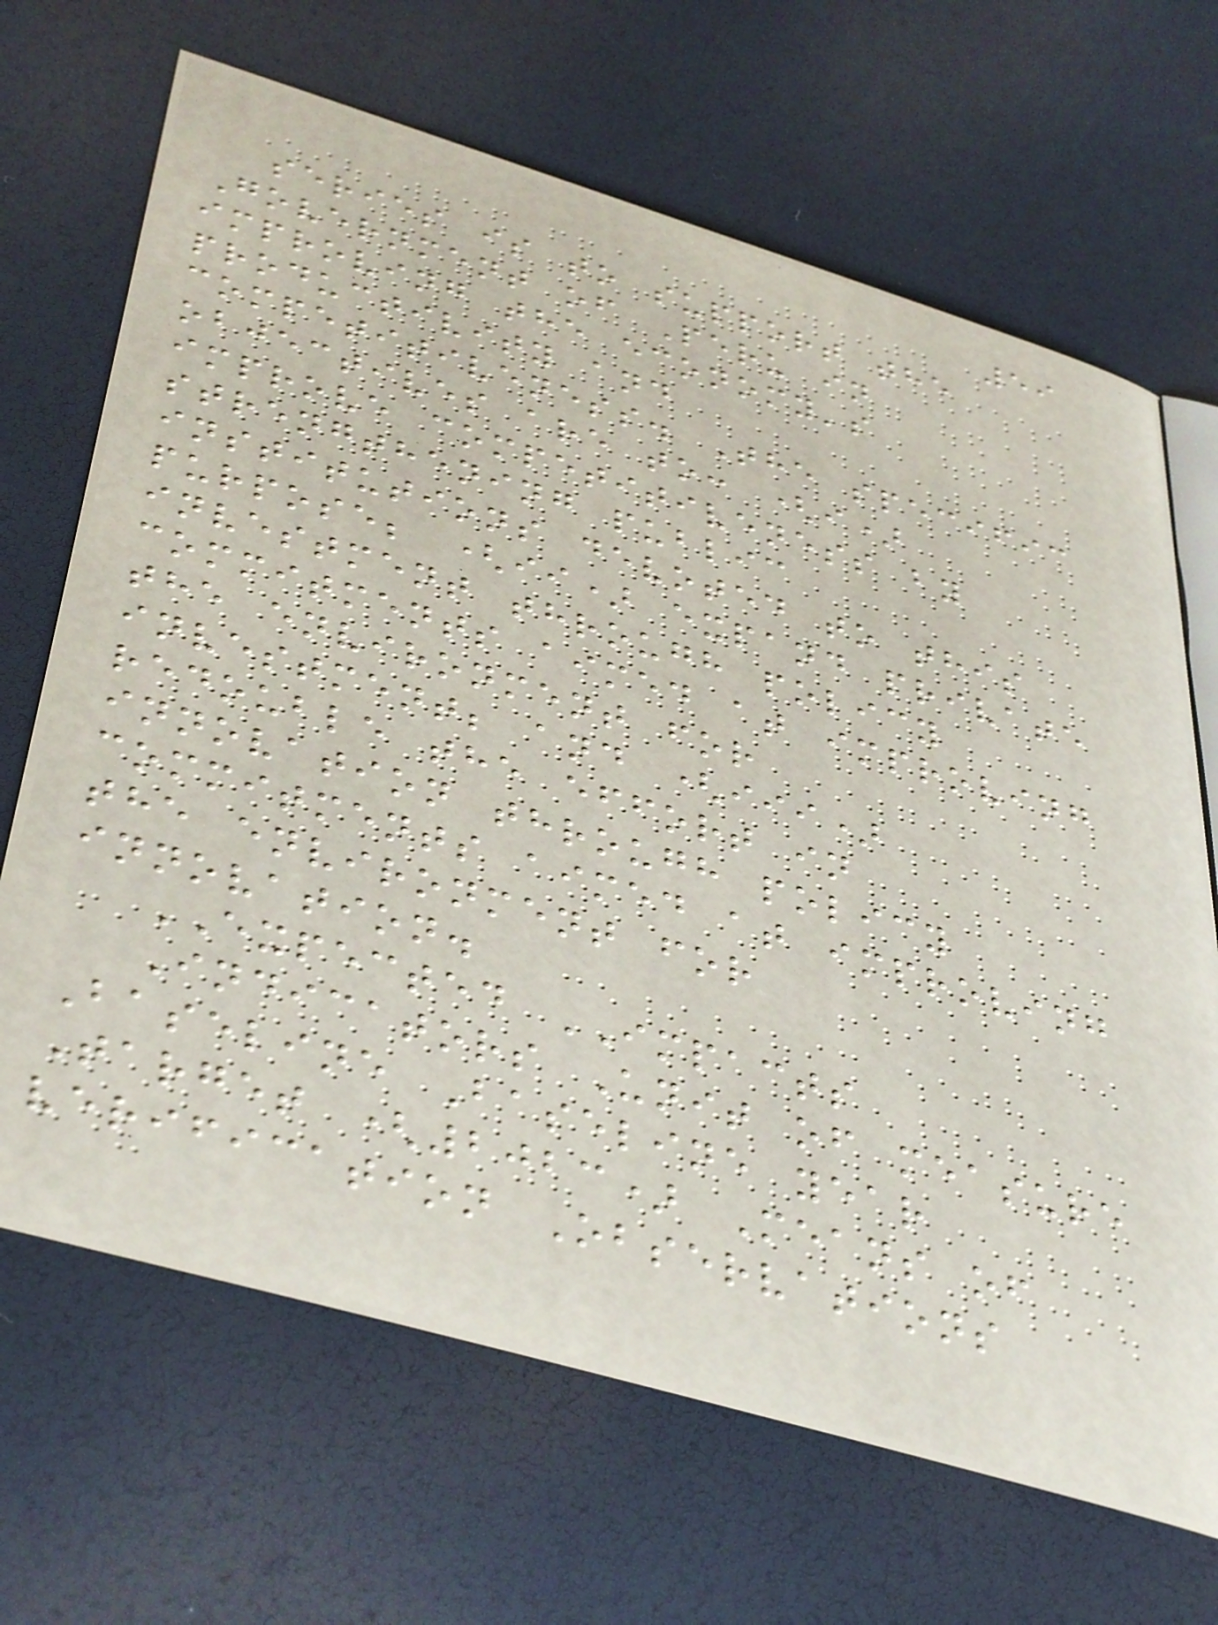59
series is to support the
Government of Peru in
improving the economy's
productivity and
competitiveness. The specific
objectives are to: (i)
improve competitiveness by
strengthening public
institutions devoted to this
purpose; (ii) expand private
investment through policy
commitments aimed at improving
the environment for
investment; and (iii)
redouble the effort in
innovation through policy
commitments aimed at improving
the environment for
innovation.
EXPECTED IMPACTS
Indicators Unit of measure
Baseline Baseline year
Target (2023) Means of
verification Observations
